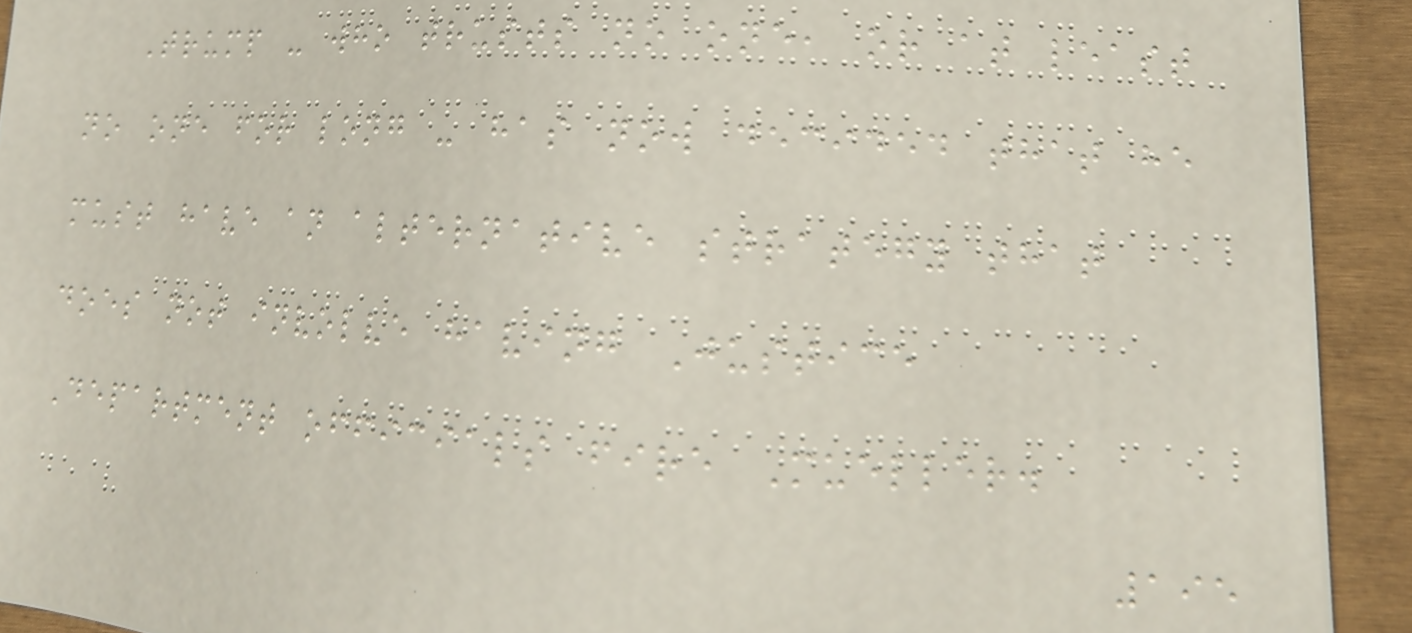Trump - who trusts no one, or at least
no one for long - has now decided that he
must have an alternative strategy that
does not involve having Justice
Department officials fire Mueller.
195
